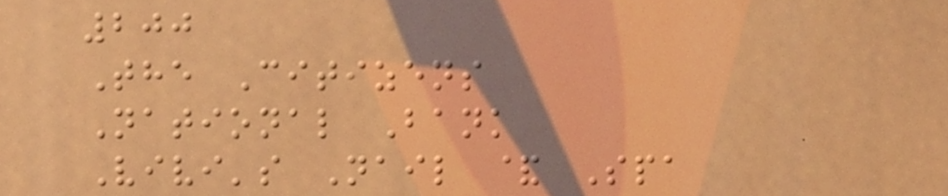200
The Citizens
National Bank
Vivi's Nail & Spa
